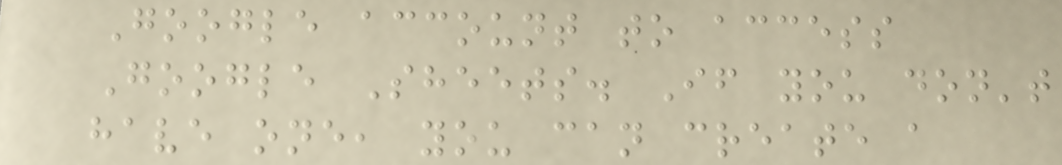Google account to access
Google Sheets. If you don't
have one, you can create a
